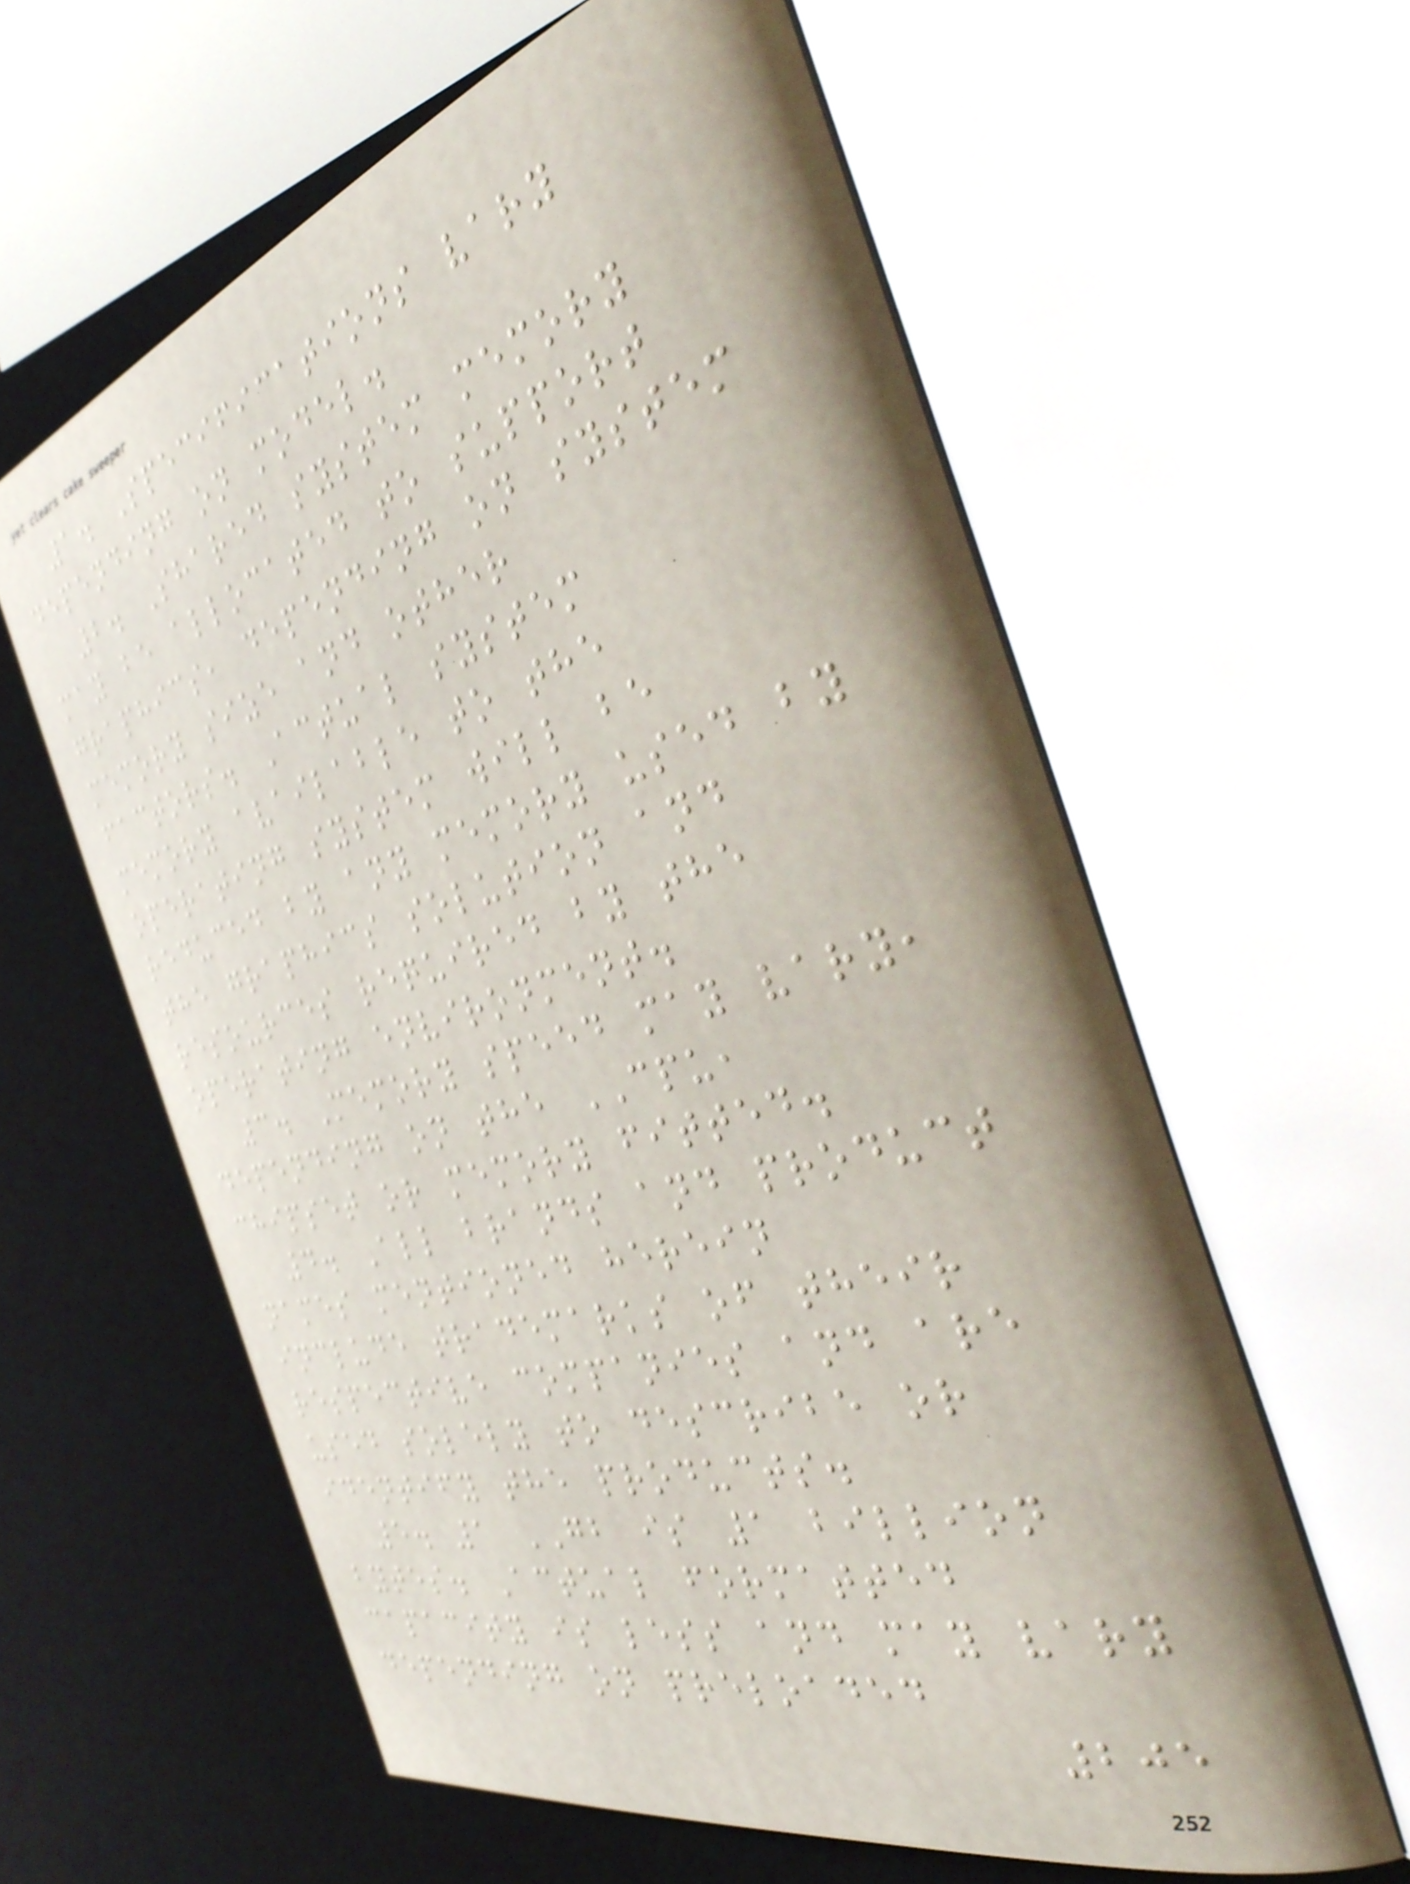1. Specifications vary
depending on model.
2. Shared system memory
may be allocated to support
graphics, depending on system
memory size and other
factors. Actual system
memory available to the
operating system will be
reduced by any memory used by
the graphics solution and
resources required by the
operating environment.
3. Memory speed may vary,
depending on the CPU,
chipset or memory fitted.
4. All brands and product
names mentioned herein
include trademarks of their
respective companies and are
used solely to describe or
identify the products.
5. 1 GB is 1 billion
bytes. Actual formatted
capacity is less and may vary
depending on preloaded
205
